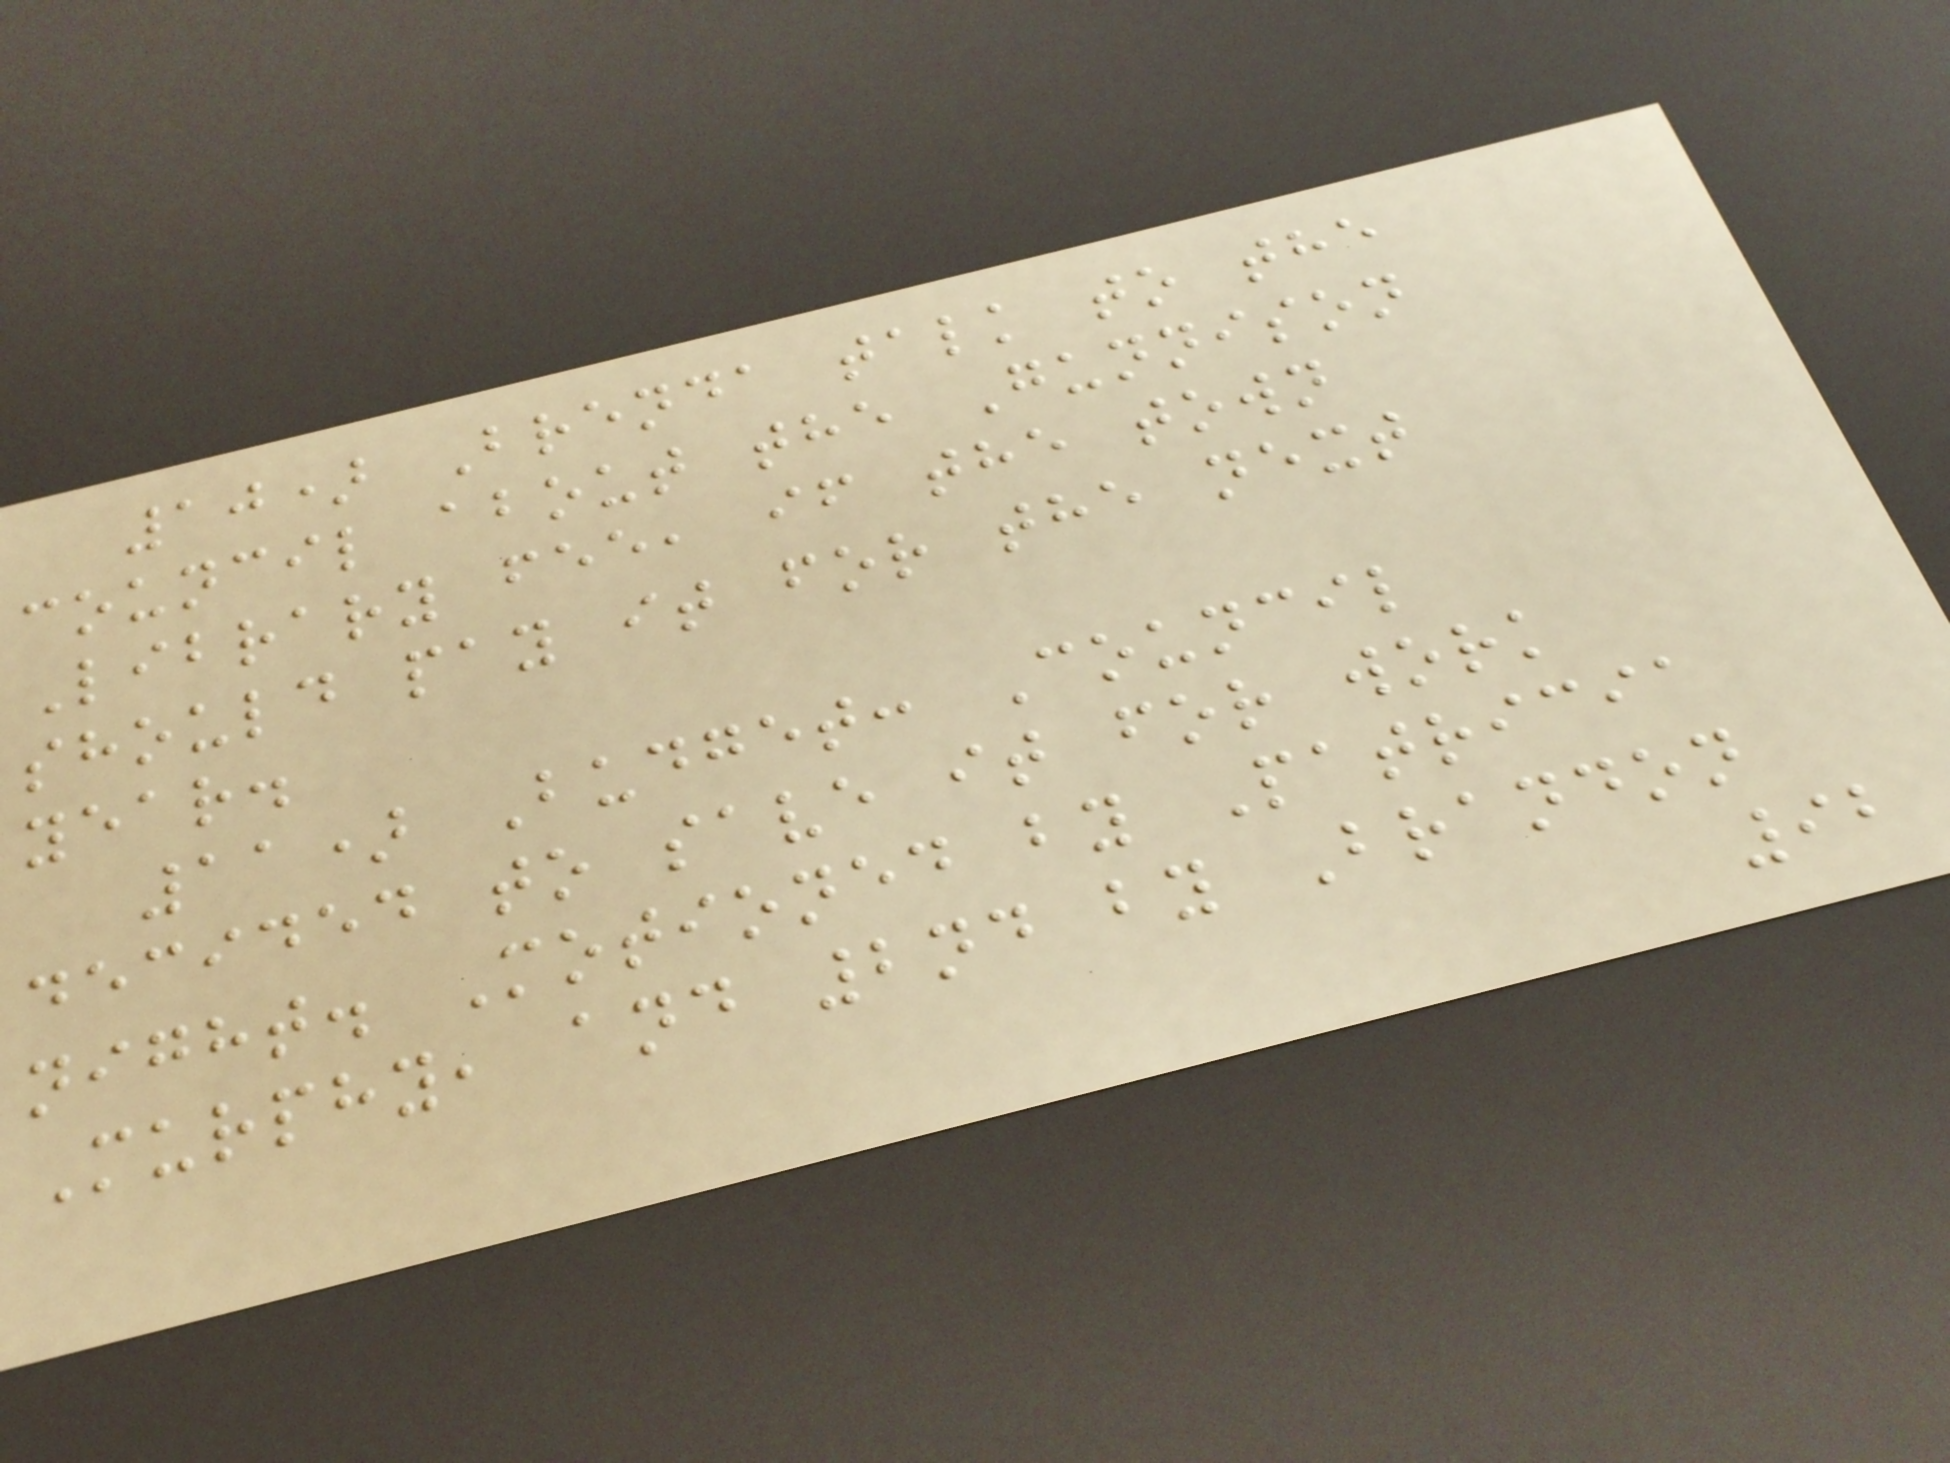10) Brenda talk to the
council about the Gunnison
Library fee, if the town
should pay it for the next
year.
11) Budget: Council
decided to save it for work
night. Motioned by Patricia
Murphy, and 2nd by Brandon
92
